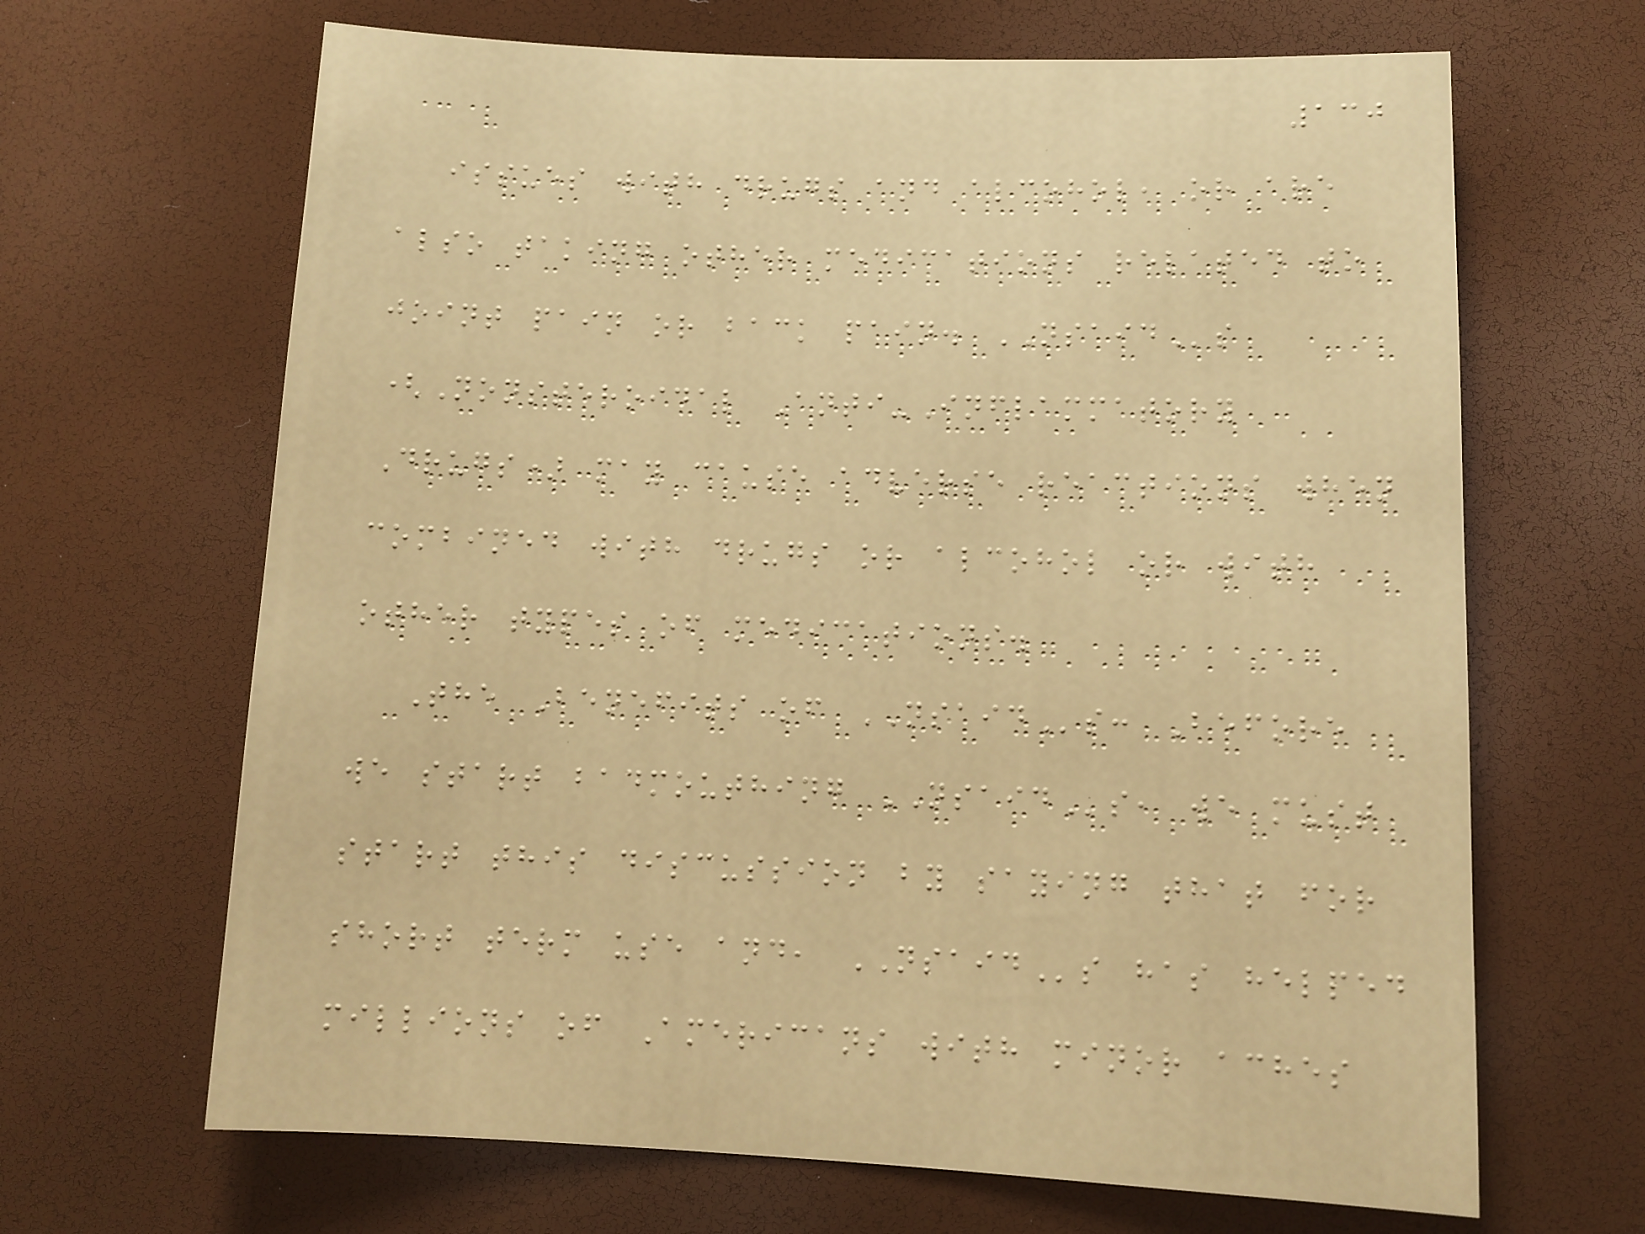130
issues with drugs and alcohol, or are
also taking other medications related to
joint pain or back pain. NSAIDs
(Nonsteroidal Anti-Inflammatory
Drugs) may cause adverse reactions when
combined with drugs or alcohol or with
other types of medications.
The Benefits of NSAIDs: Before
we start badmouthing NSAIDs, we must
start this discussion by saying that for
short term use and, NSAIDs has helped
millions of Americans with minor aches
